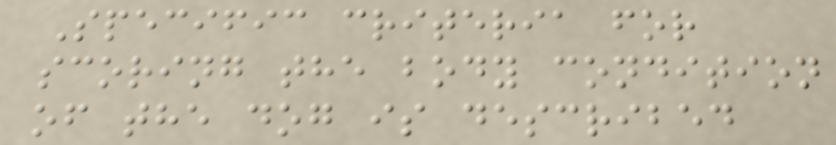Specific criteria for
scoring the body condition
of the dog is described
